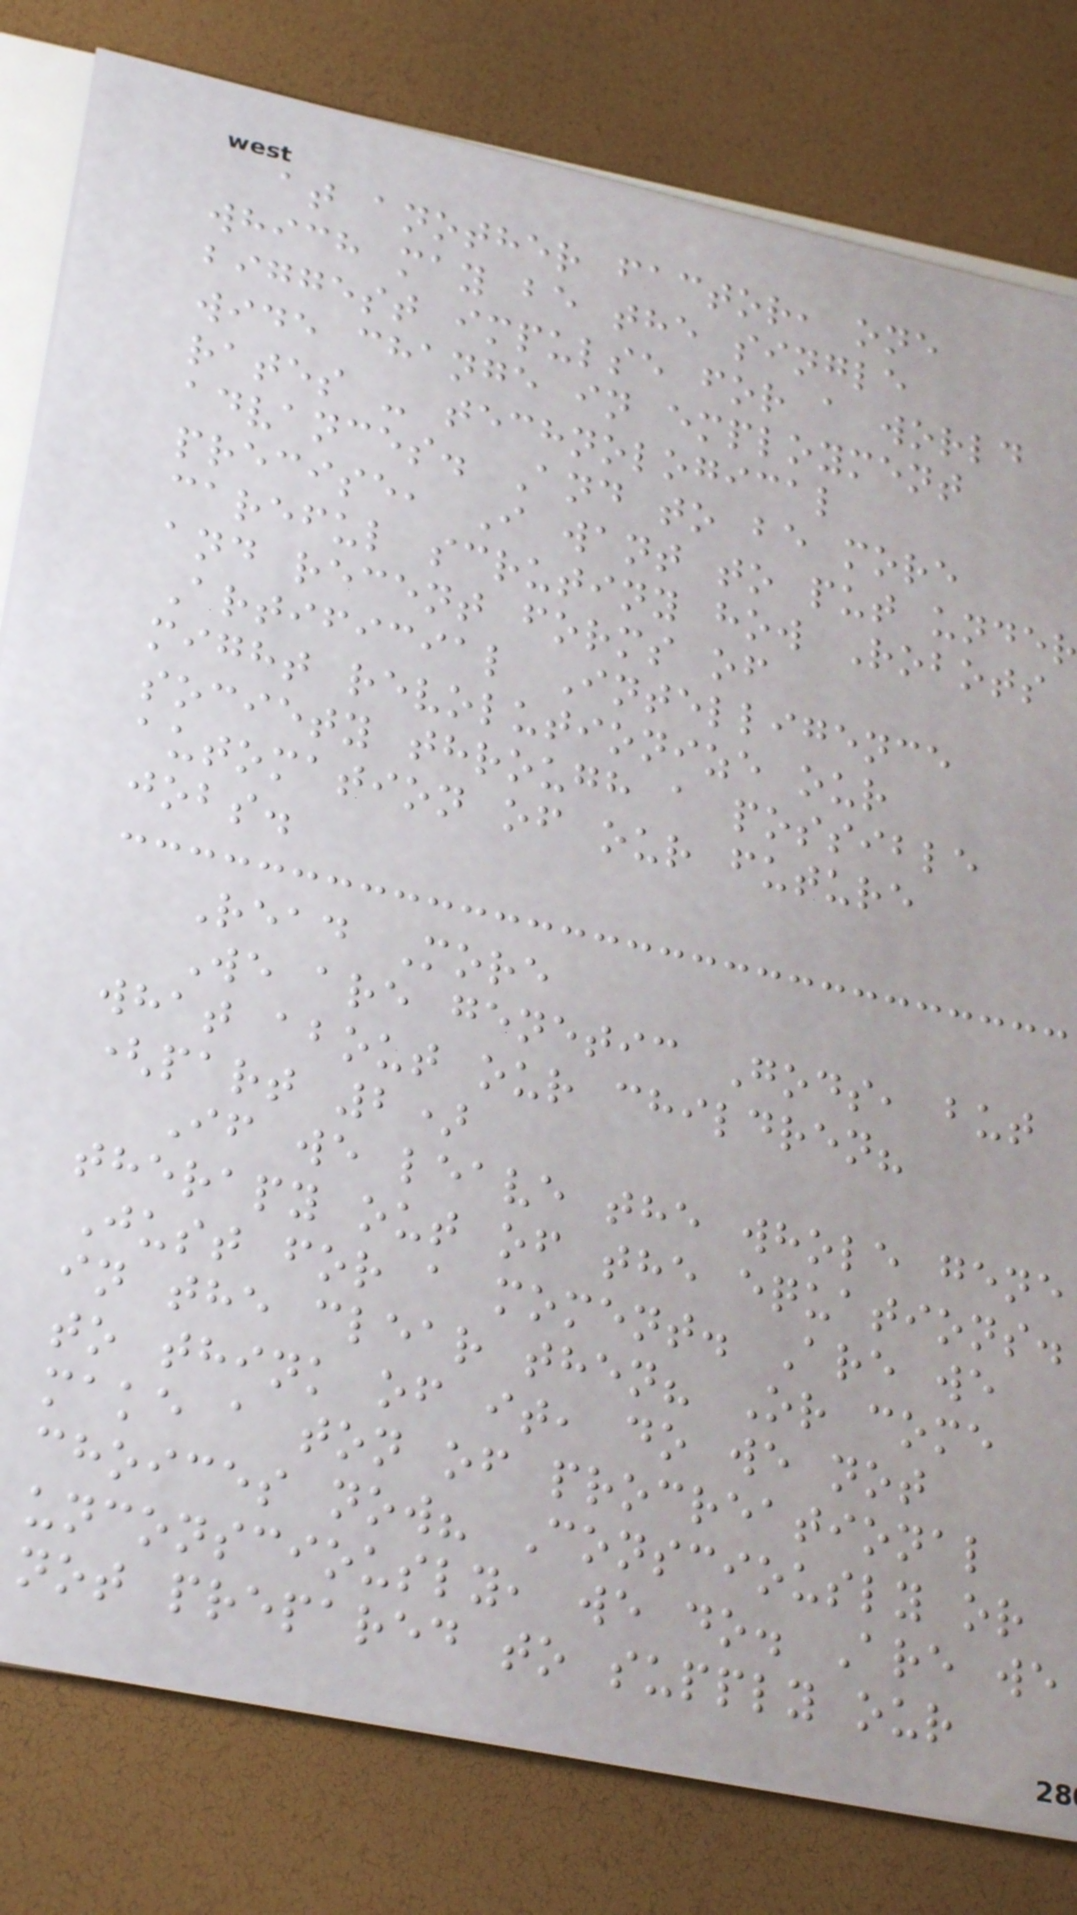at another factor, one
which may be the single
biggest impulse for a world
wide change in employment
rates - technological
advances. And to be more
precise, I want to put under
careful scrutiny how Robots
and recent forms of
Artificial Intelligence
might revolutionize our
society through a possible
automation of our future
jobs.
Read More
We are genetic Gods, but
what about our children?
(part 2)
If we leave the whole gene
therapy out of the equations.
Just for a moment. Are we
in the clear then? Or come
to think of it, do we not
make a ton of procreational
choices now? Consciously or
unconsciously, we do. Are we
not prepared to supply our
